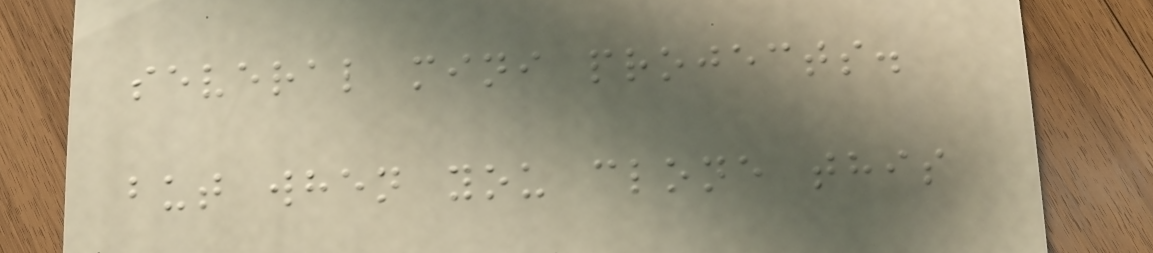several mini projects.
but when you clone this
